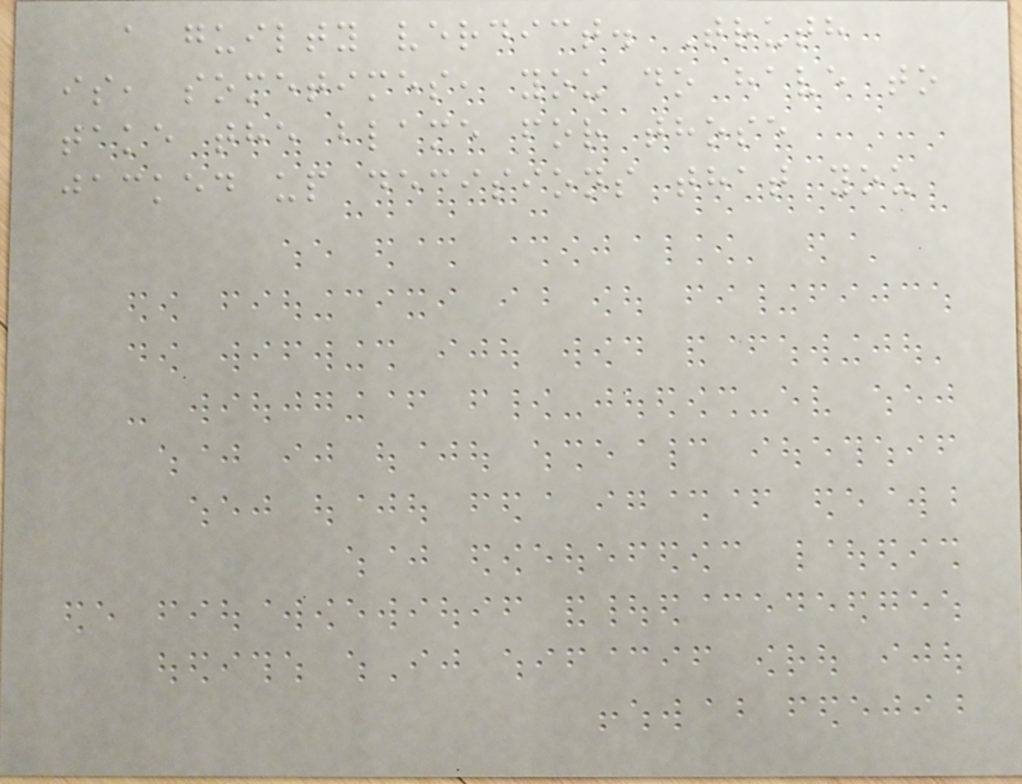a guilty verdict. Truth
is, sometimes, you do have to
take the blame for those
jacked up decisions that you
